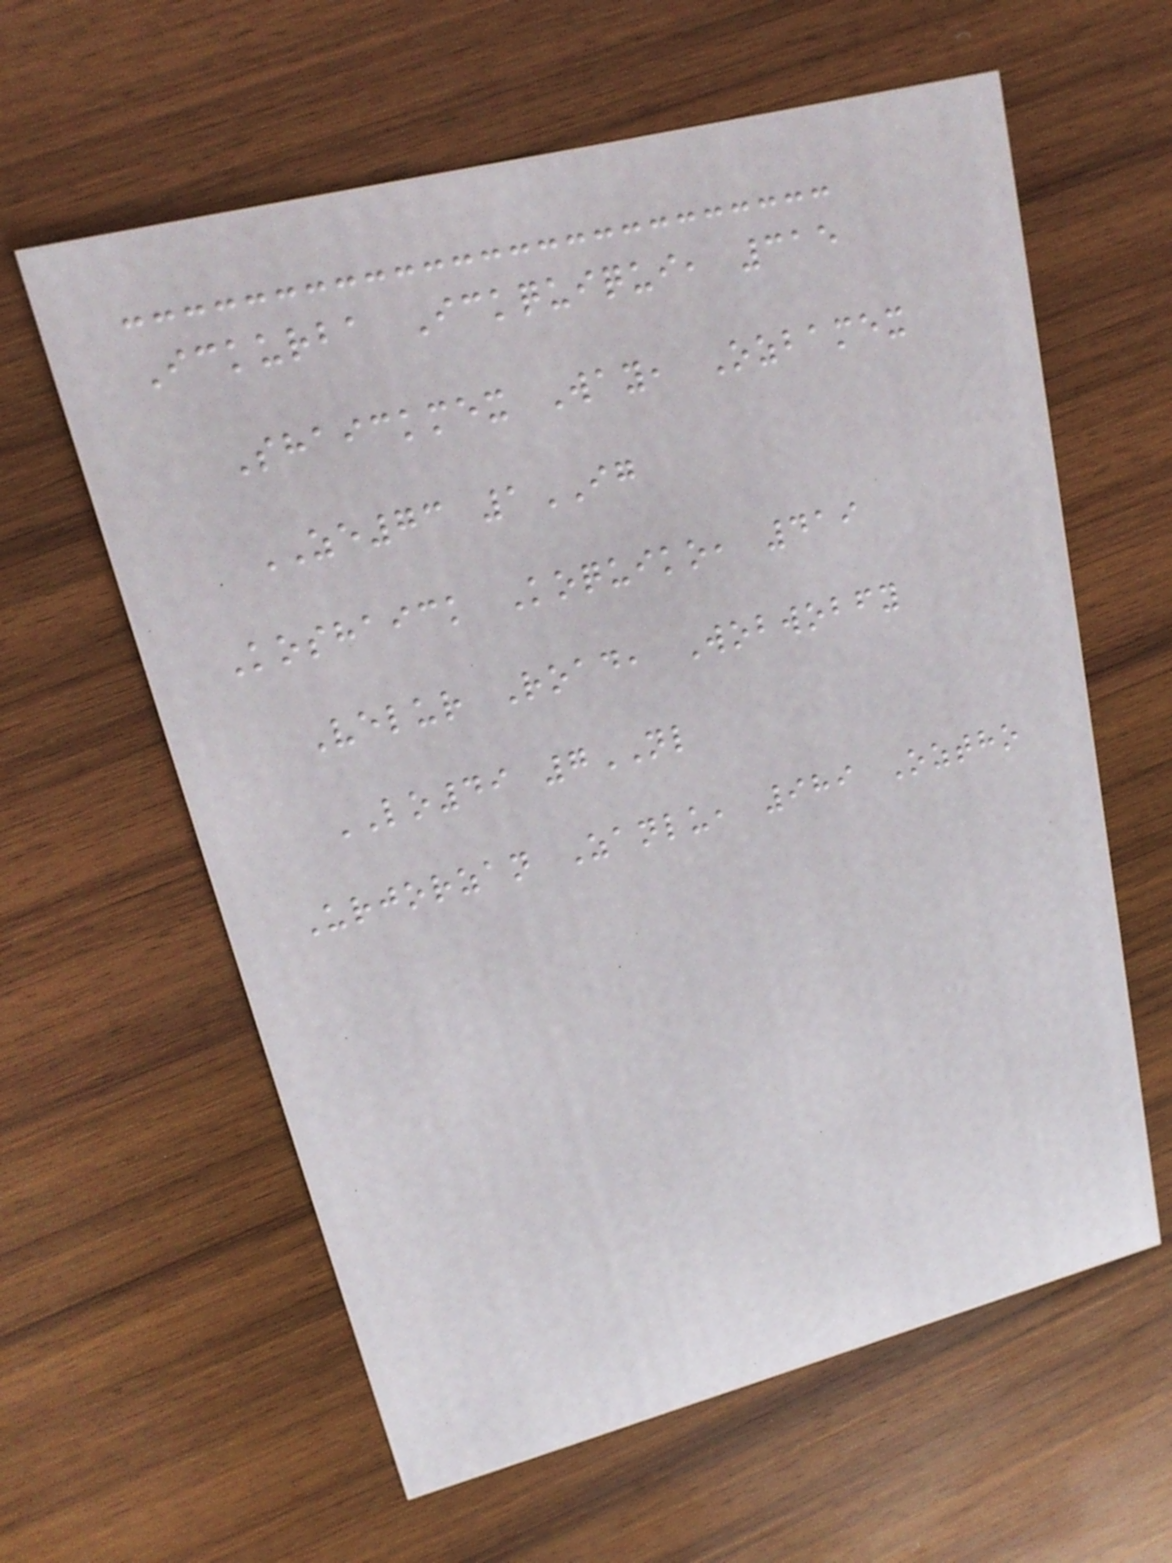Ickurba Ickquiqui, 315
Shaickmex Way, Ozbamex
ZE73 1IG
Koshaick Koquiko, 419
Velur Road, Wobwobfy
LO49 7NL
Urjorzan Zanlu, 989 Oztho
